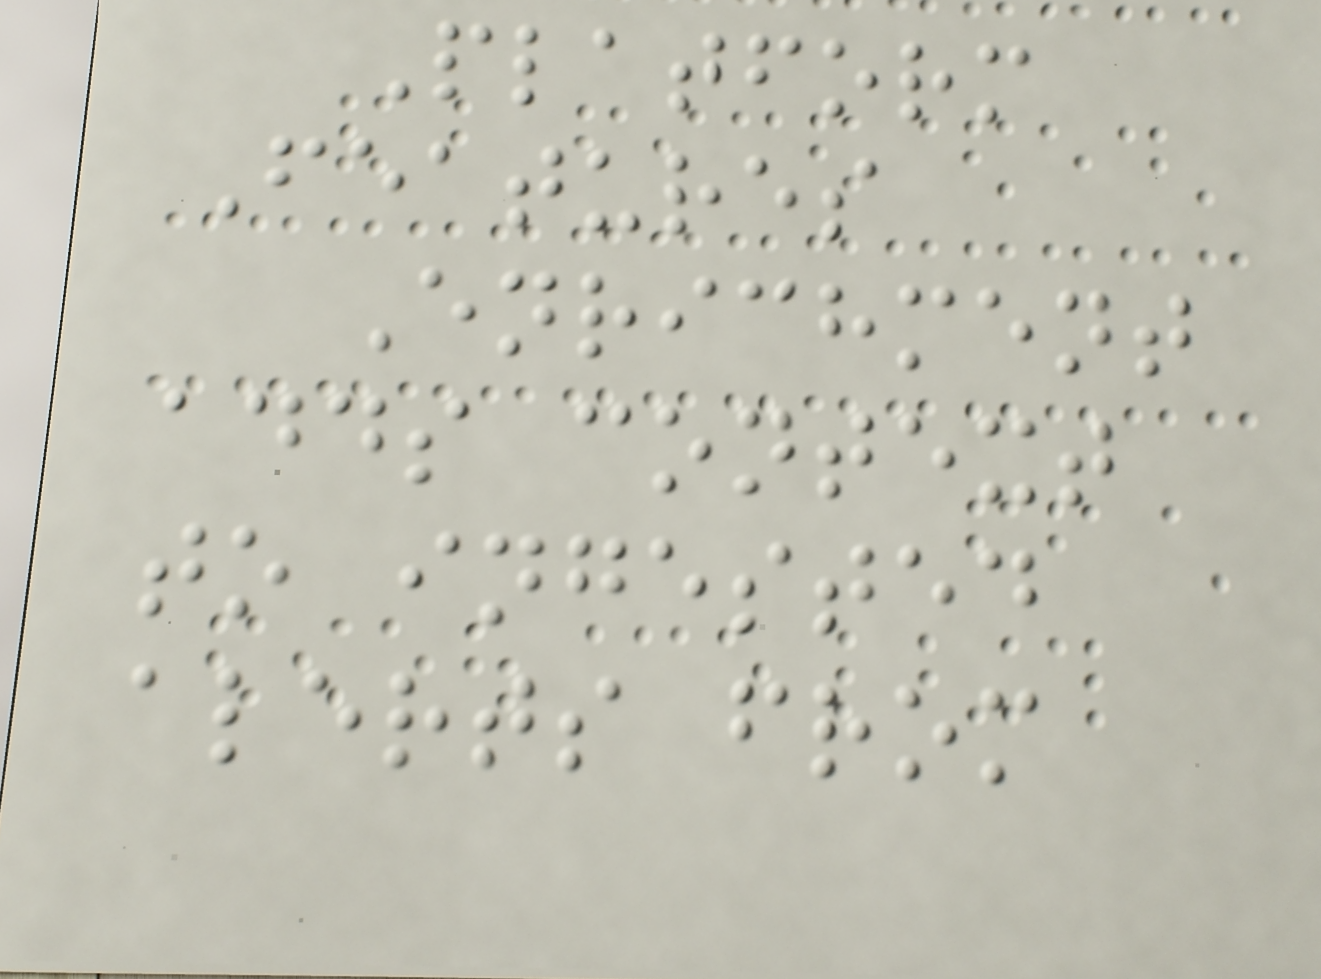Platform
Features
Enrichment
adds context
to ingested
alerts from
